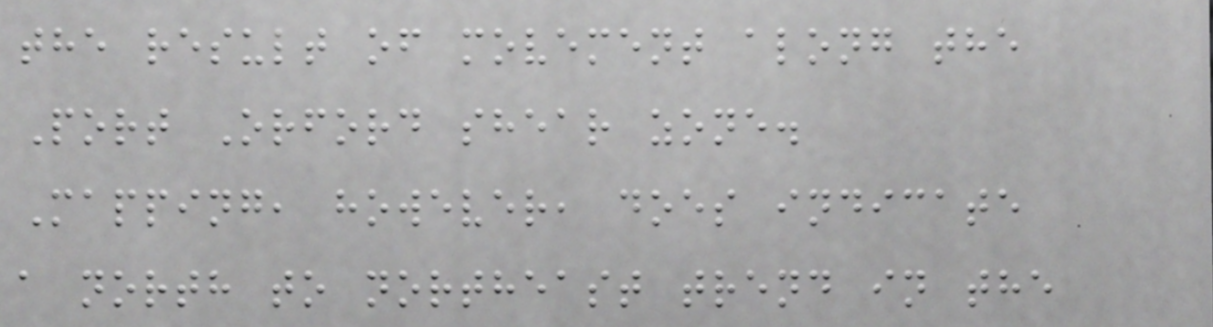the result of movement along the
Port Orford shear zone.
Mapping, however, does indicate
a north to northeast trend in the
